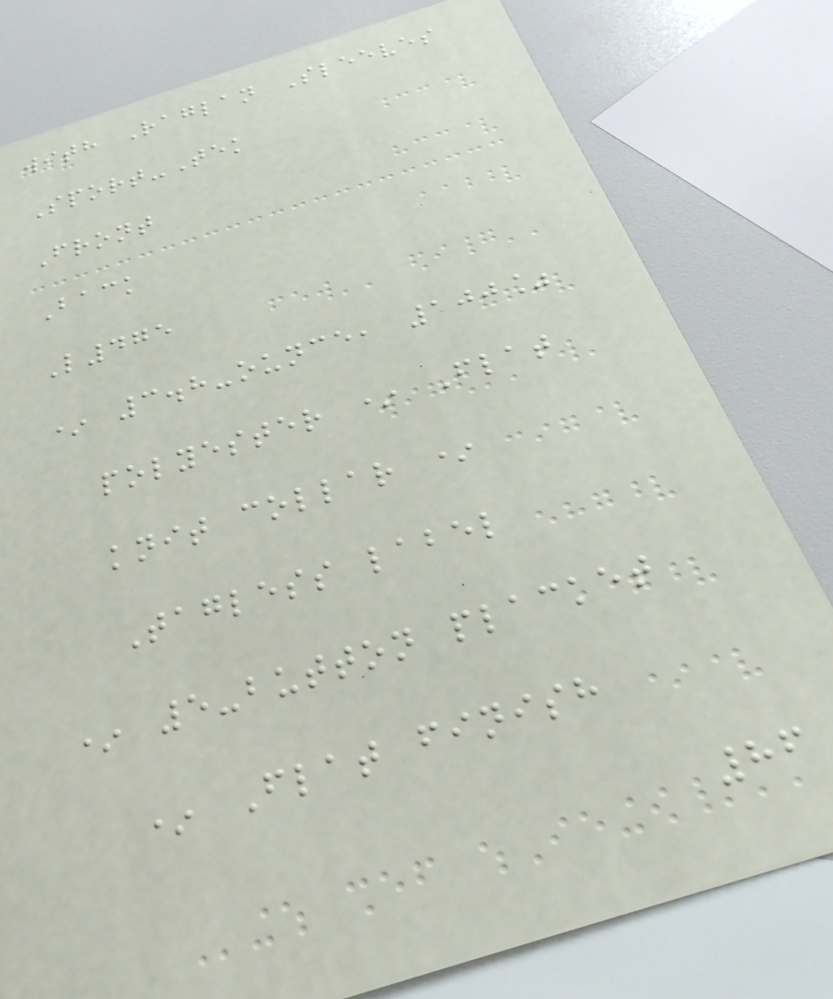with Raglan Sleeves
Sport-Tek
Front
Back
L475
* 3.8-ounce, 100%
polyester * Flat
knit collar *
Tagless label
* 5-button placket
* Flat finish
86
